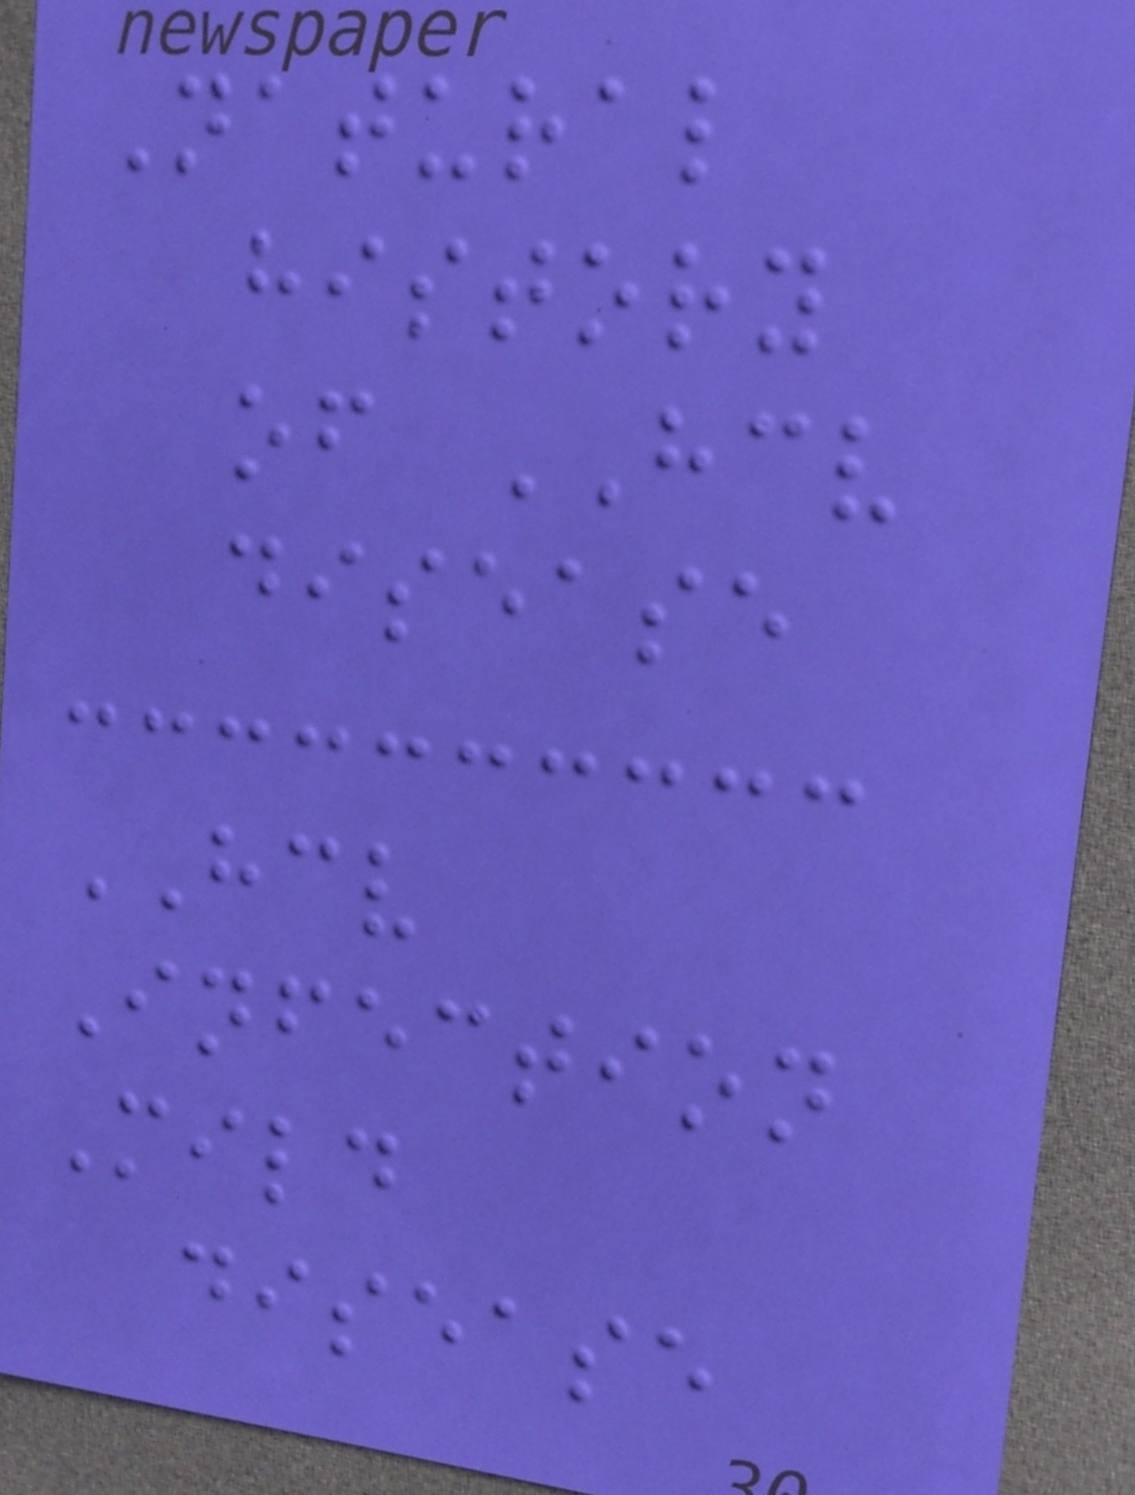Natural
history
of HCV
disease
HCV
Infection
Mild
disease
